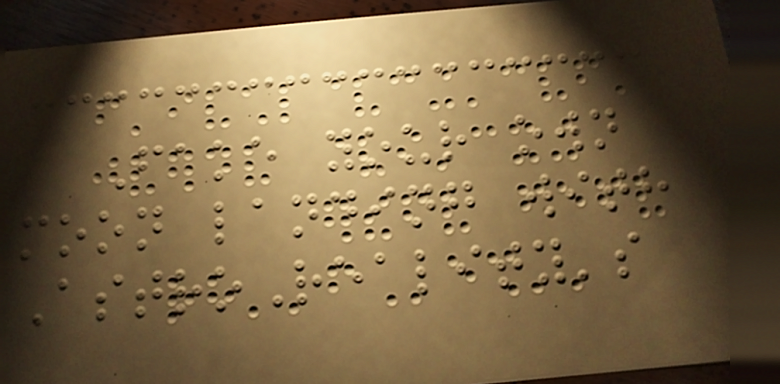Fake your own
moon landing with
AstroReality's
